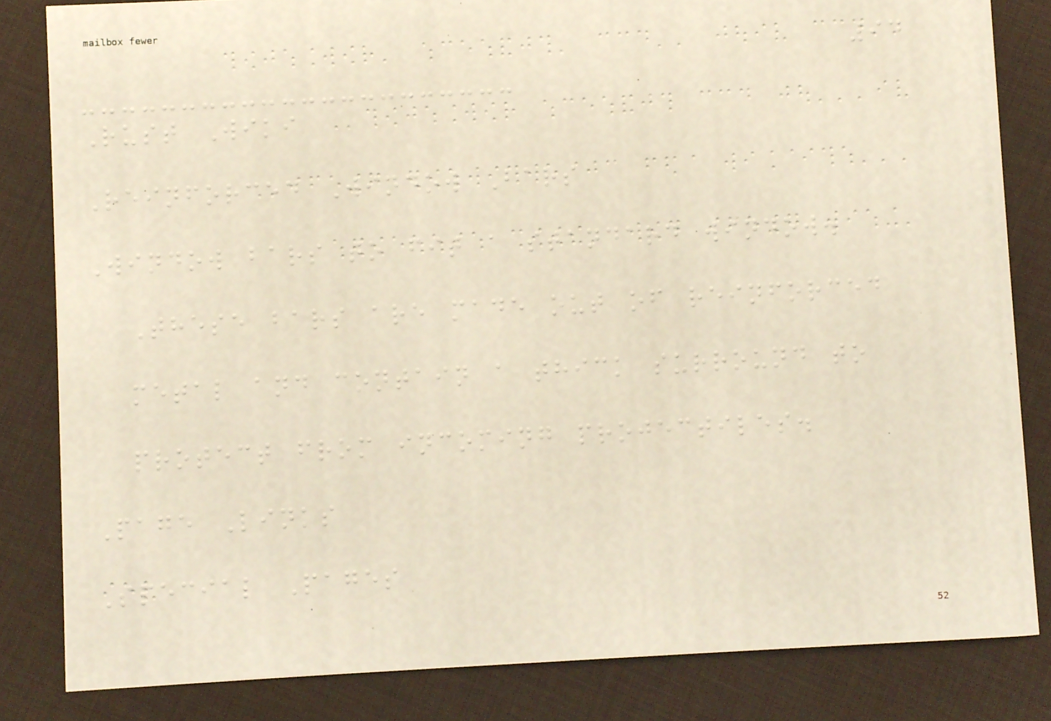94
Rust Wiki
Reinforced Window Bars
Window bars to fit a standard window.
These bars are made out of reinforced
metal and contain a thick surround to
protect from incoming projectiles.
Page Links
Special Pages
